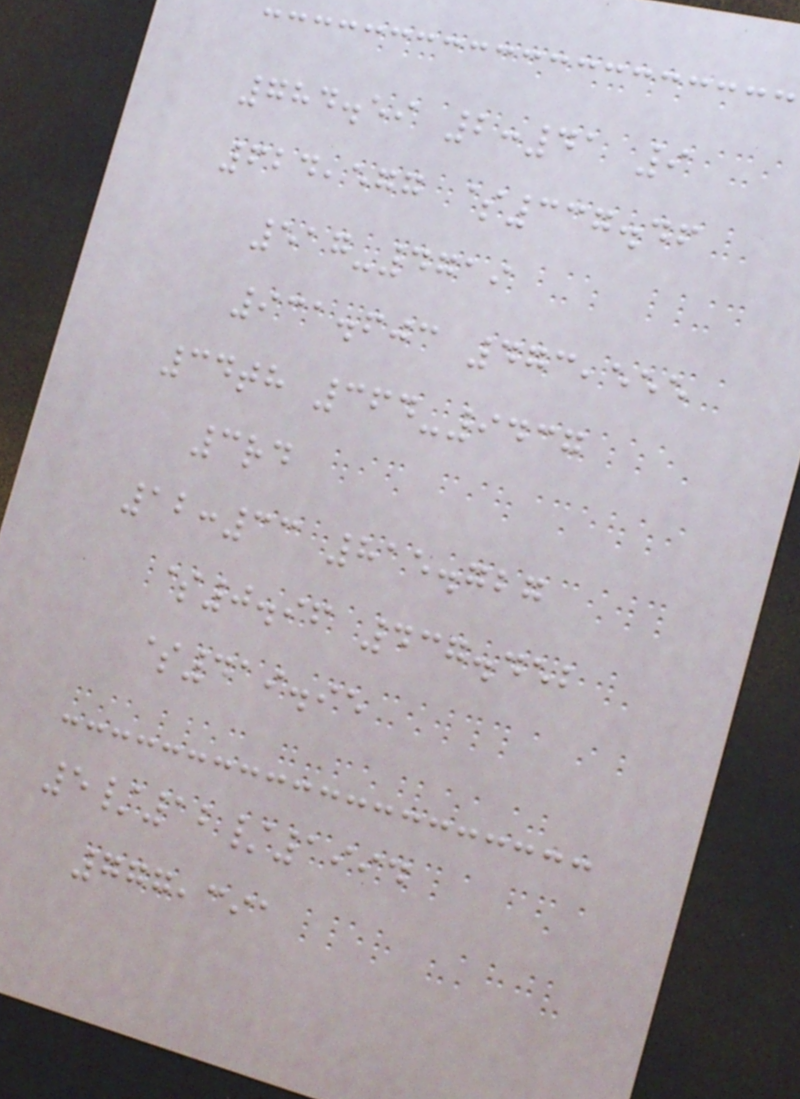784.59 2:41 9
624,577 $337.46
517-4719
931.603 473,555
34th 364-9437
3rd
12:33 815.727
$0.96 437.452
$419.95
5/12/1994
777,391
